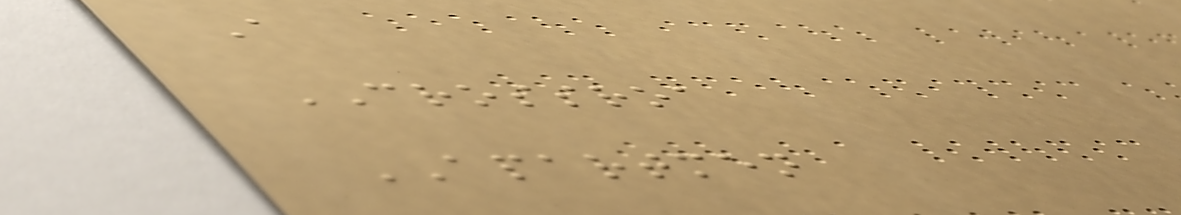A
CROSSROA
APARTMEN
